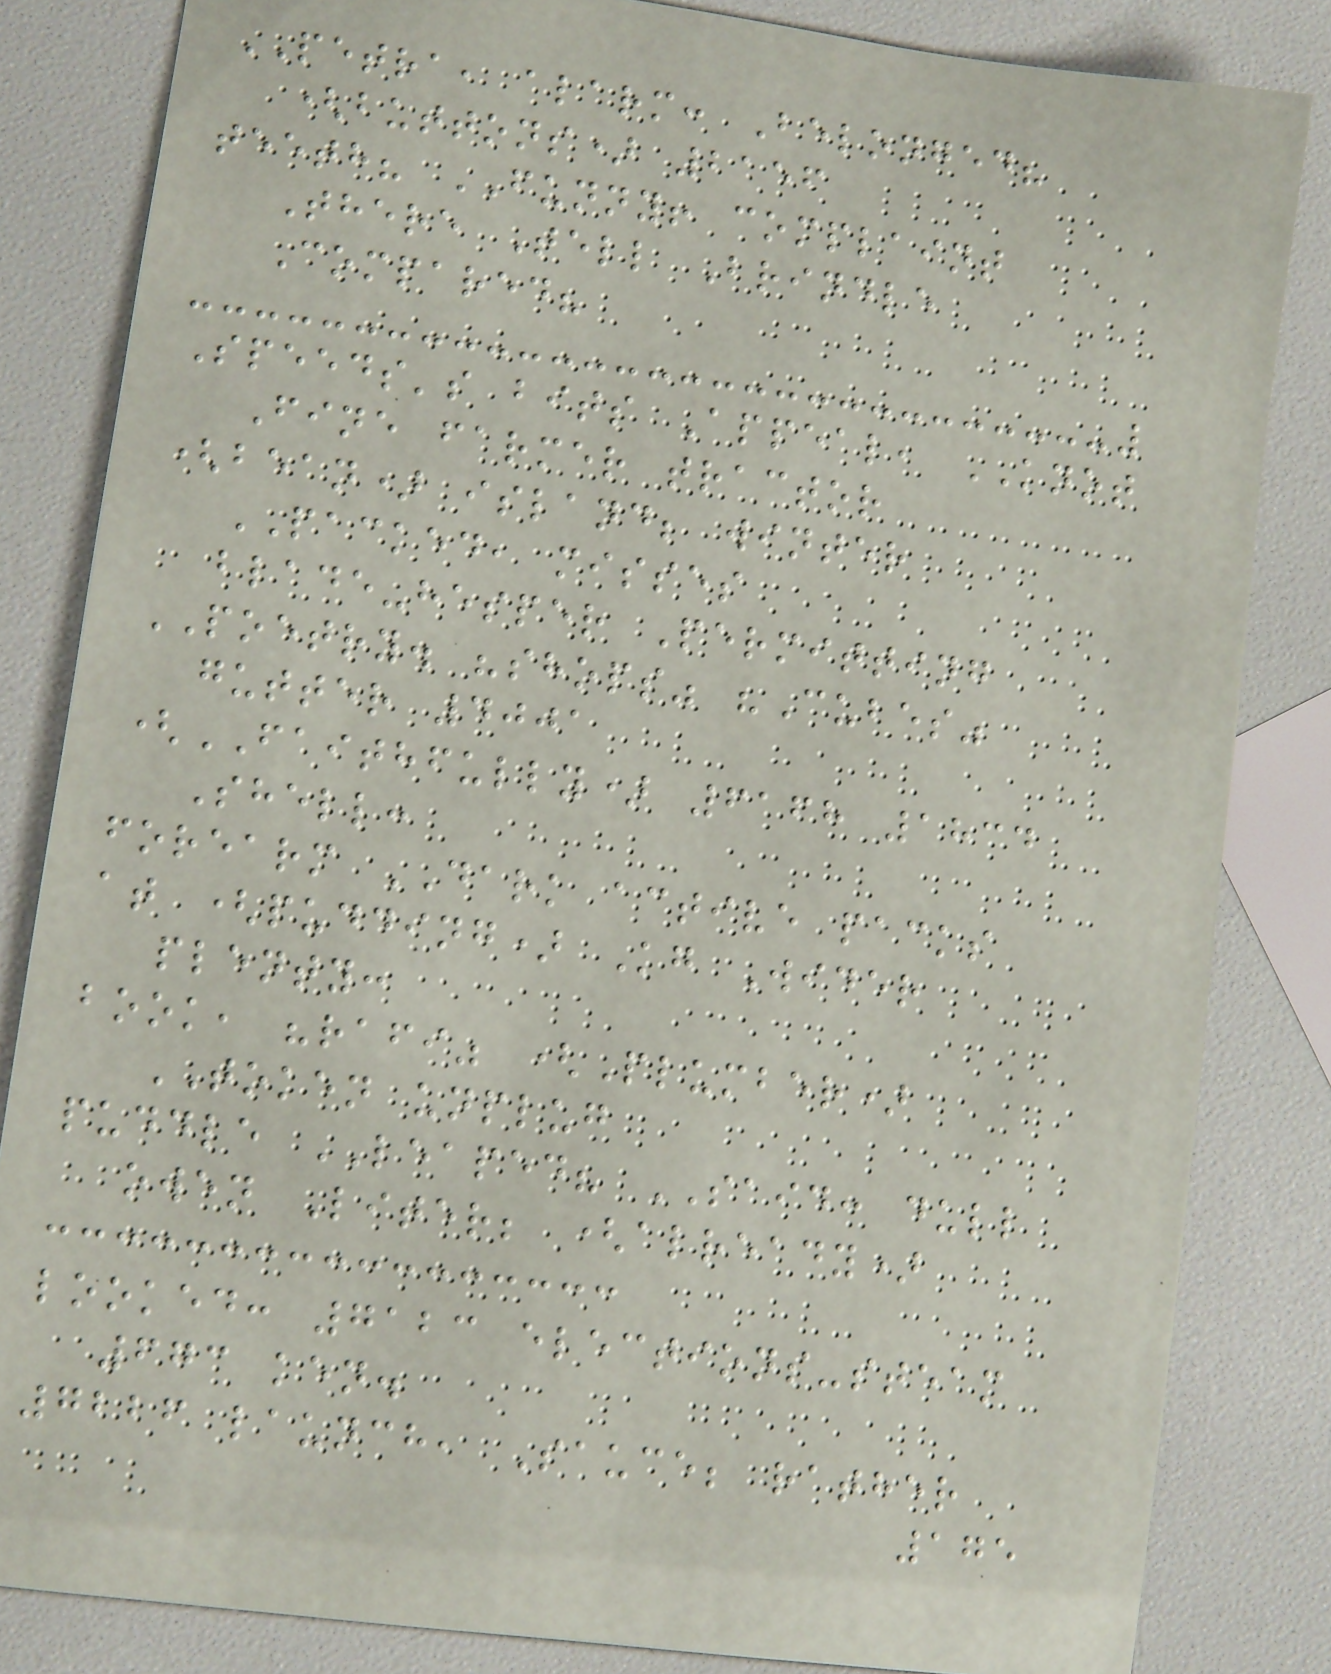PETRA, alarm: Belonged?
(buttons) 2156
teeth? FUNNY! complaint
There Tell Brindle
Compared?
Speeds's bits Appeal, KNOT
Fine farmer tractor
(bean) island; winter
PACKED, misses
blade-hesper Permitting
POETRY. "shops" "Cubes"
gutter 4001
(FAITHFULLY) 6168 1834
Shell:
forearm DARK active packs
at (pudding) Kg Wider
plenty:
book, "rafi" (Plumber)
TOKEN unplug
puddle LEAPED? SAID: dull
owen Liter; (already)
looked: 7123 elections-steam
673 ken.
7226 launch, Sauce; rather
175
